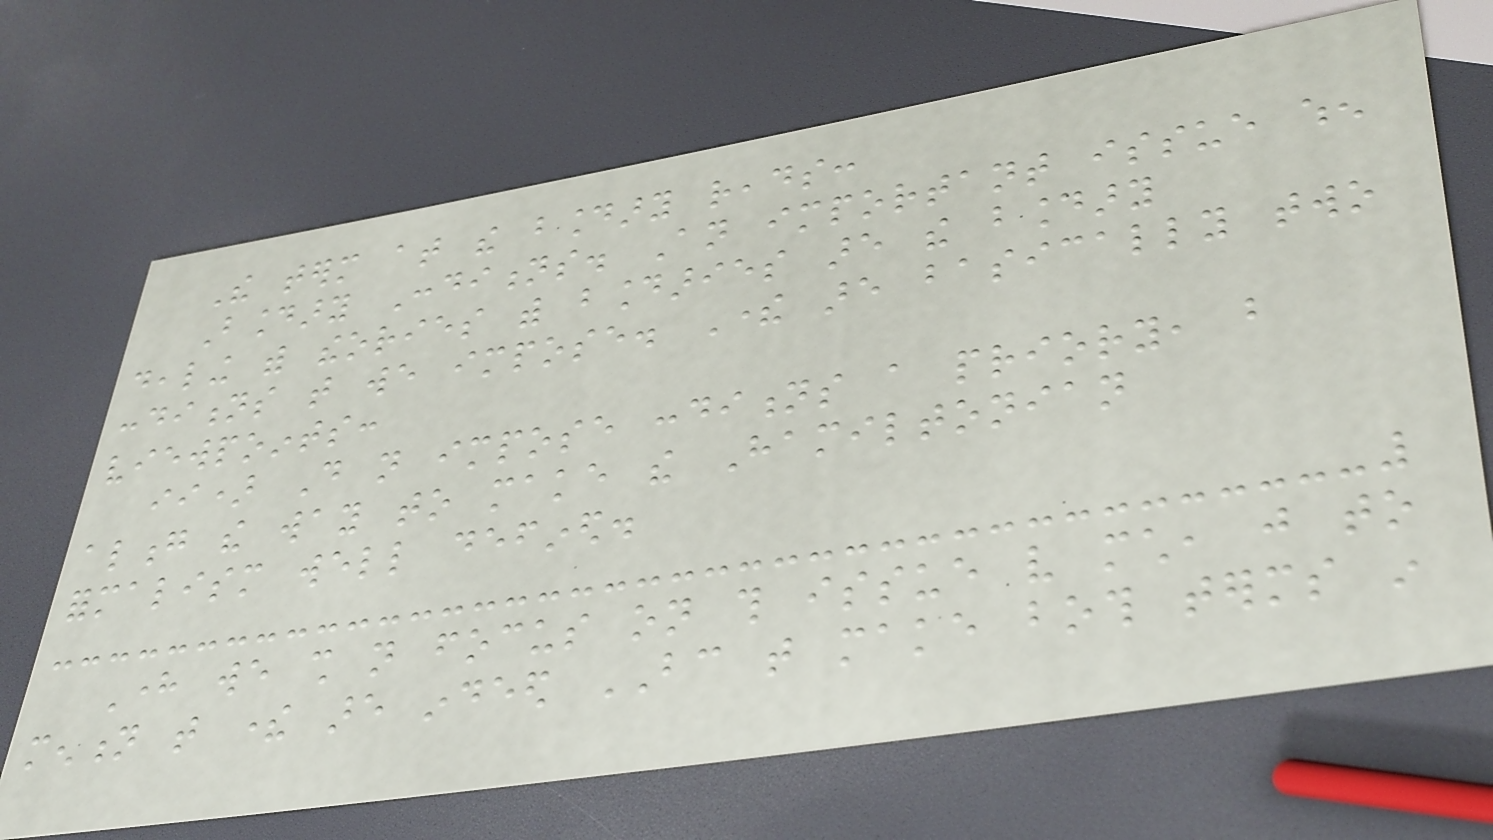The term at the boundary reads:
Boundary Conditions. An important issue when
dealing with theories with boundaries are the boundary
conditions that we impose. There are basically two
viewpoints:
ii) Do not impose conditions a priory, but
along the way to make the Hamiltonian
formalism well defined.
Here we shall not focus on this issue very much, just to
mention that there are indeed BC that make both terms in
